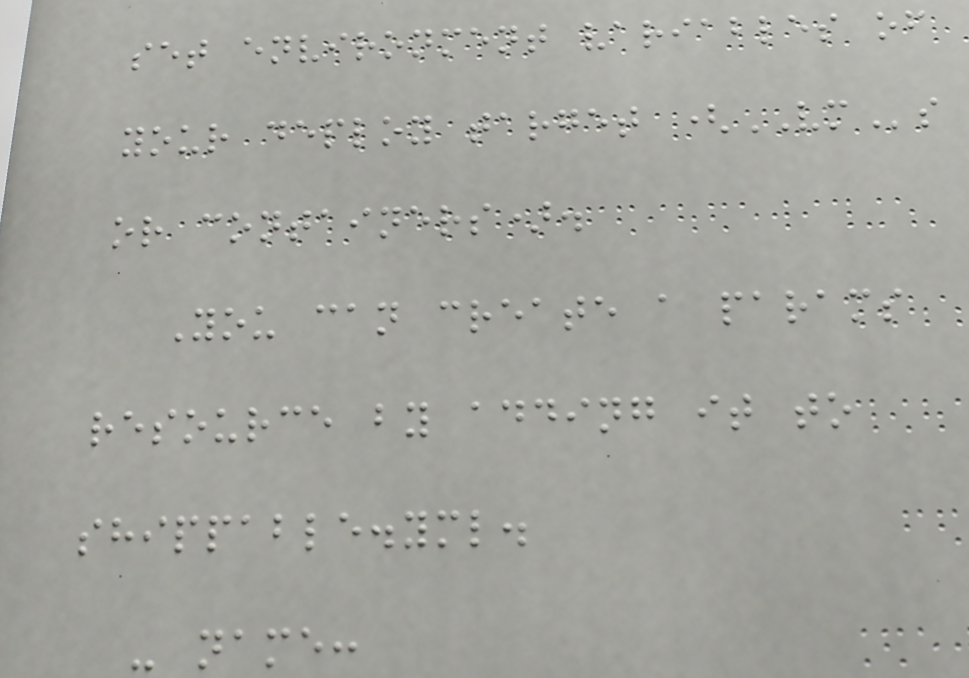set environment variables of
your deploy target (VMs
or containers).
You can create a params
resource by adding it to
shippable.yml.
- name:
